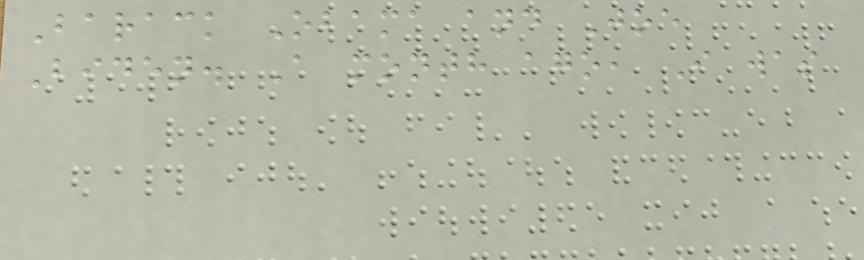Barack Obama and Joe
Biden. A month ago, I was
